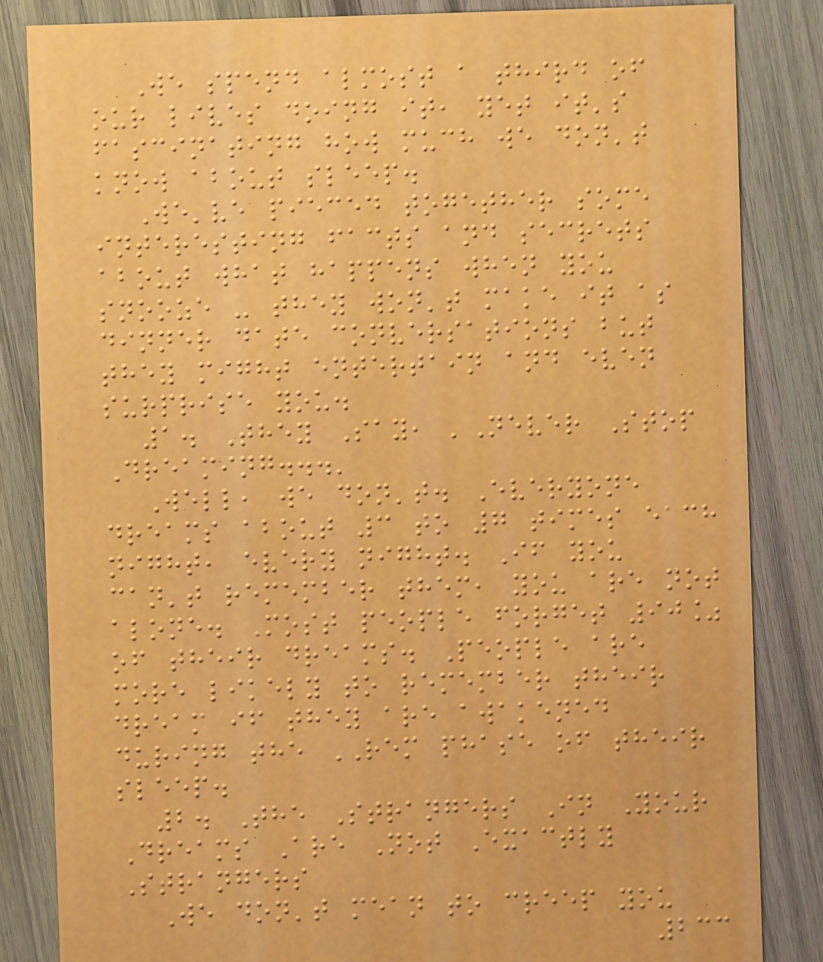We spend almost a third of
our lives doing it, yet it's
fascinating how much we don't
know about sleep.
We've pieced together some
interesting facts and secrets
about what happens when you
snooze - they won't make it as
dinner date conversations but
they might entertain and even
surprise you.
1. They Say, 'Never Stop
Dreaming...'
Well, we don't. Everyone
dreams about 3 to 7 times each
night, every night. If you
can't remember them, you are not
alone. Most people forget 90%
of their dreams. People are
more likely to remember their
dream if they are awakened
during the REM phase of their
sleep.
2. The Strangers In Your
Dreams Are Not Exactly
Strangers
We don't mean to creep you
233
